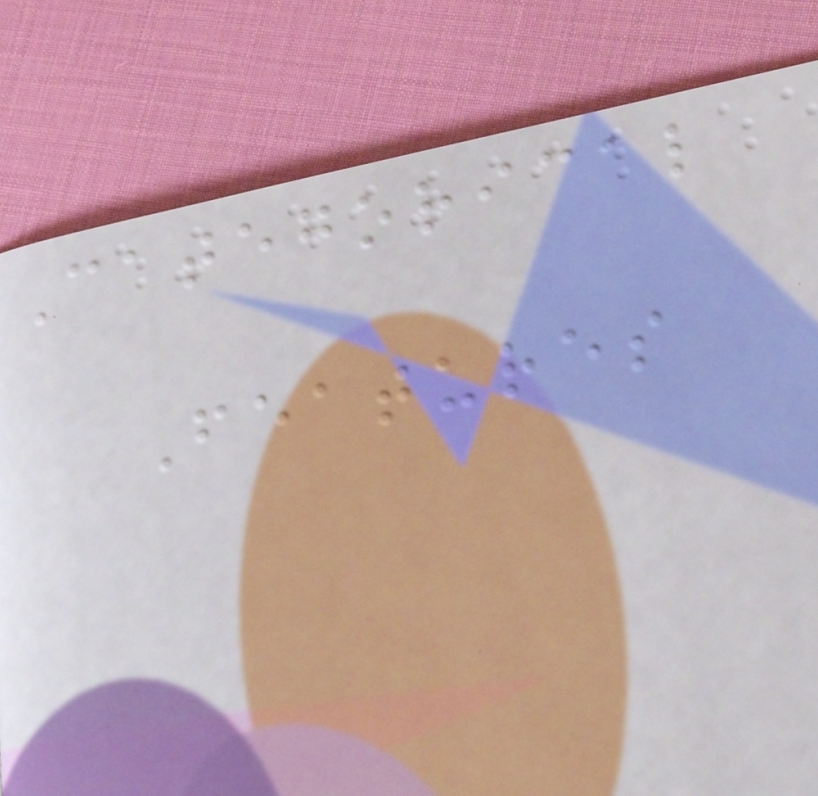Categorical
Features
